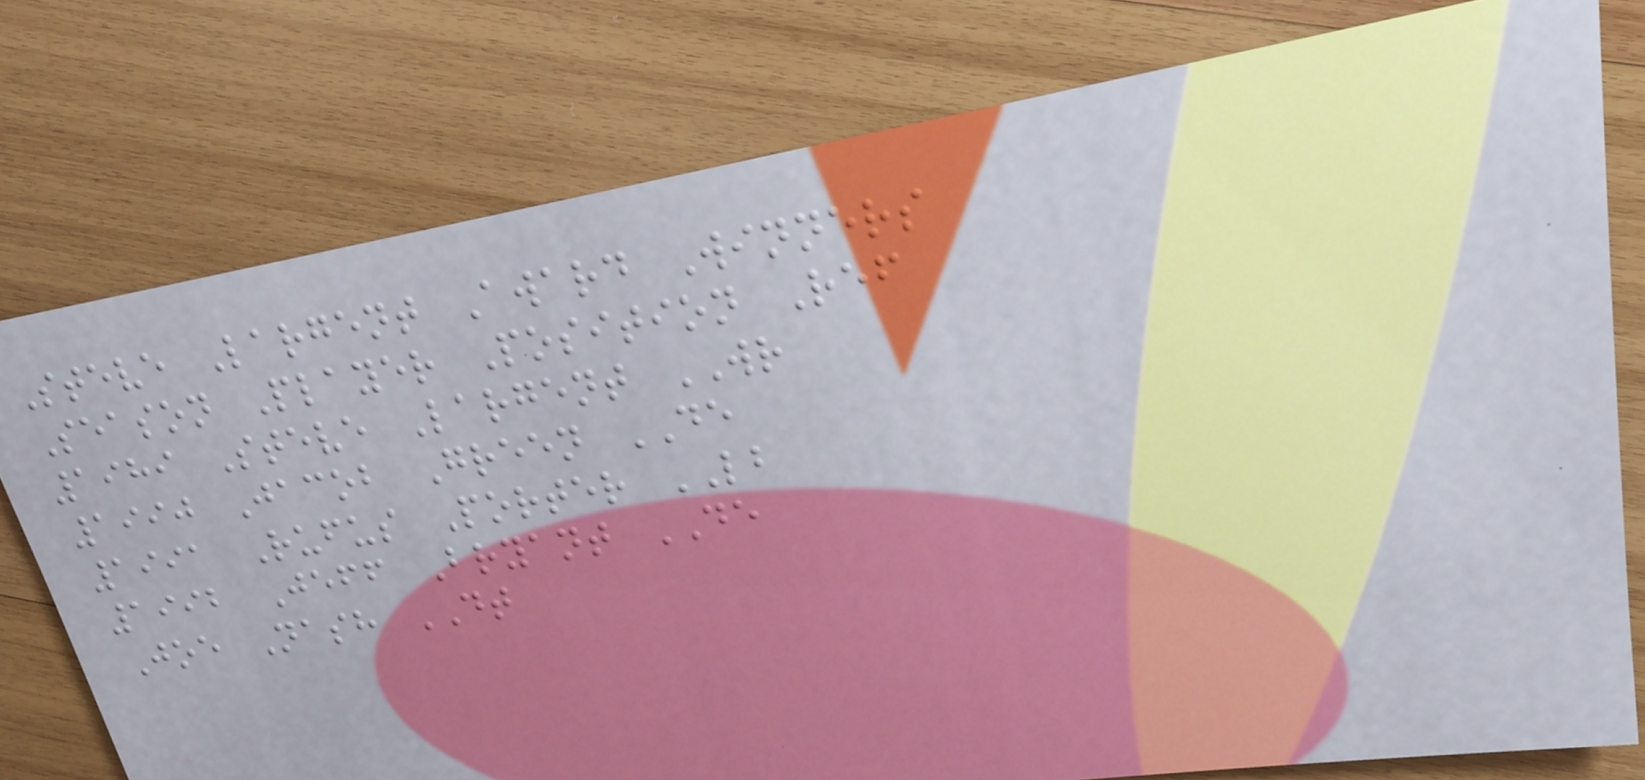Steve Largent Award Winners
Season Player Position Ref
1989 Steve Largent WR
1990 Jacob Green DE
1991 Rufus Porter LB
1992 Jeff Bryant DE
Joe Nash DT
